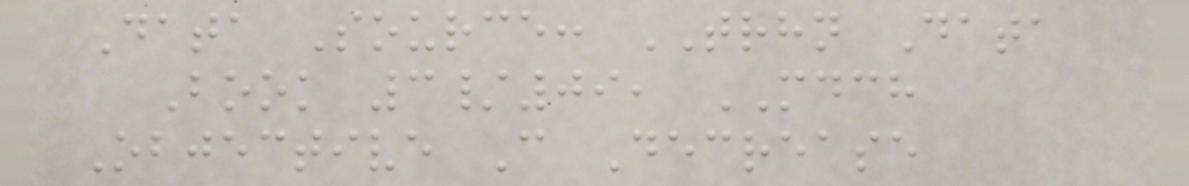Data Source: TRHN Data
Book 3/09, MDCH
Objective C Decrease
